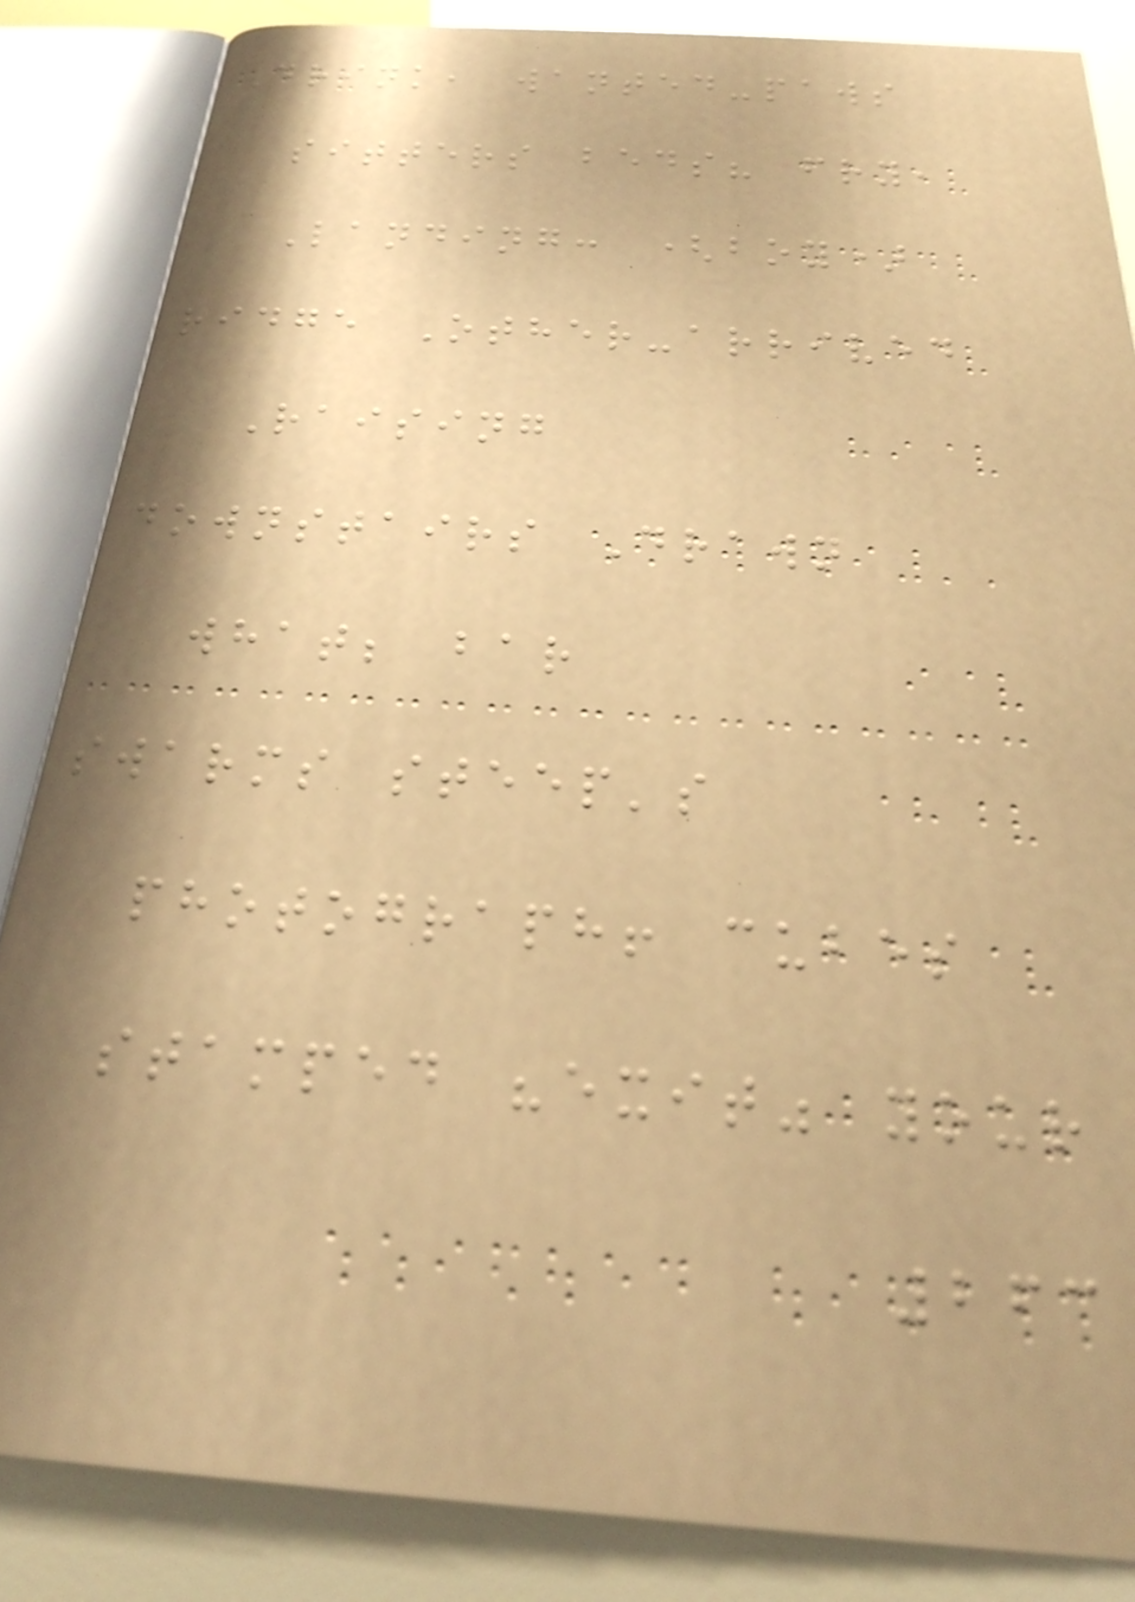Drink, wanted-paws
sitters beds? fry,
Landing: (boy)
ridge Other-arrived
Raising
downstairs Drawn
what; bar
swarms steep's
photograph! cubes
stamped "exit" your
263
